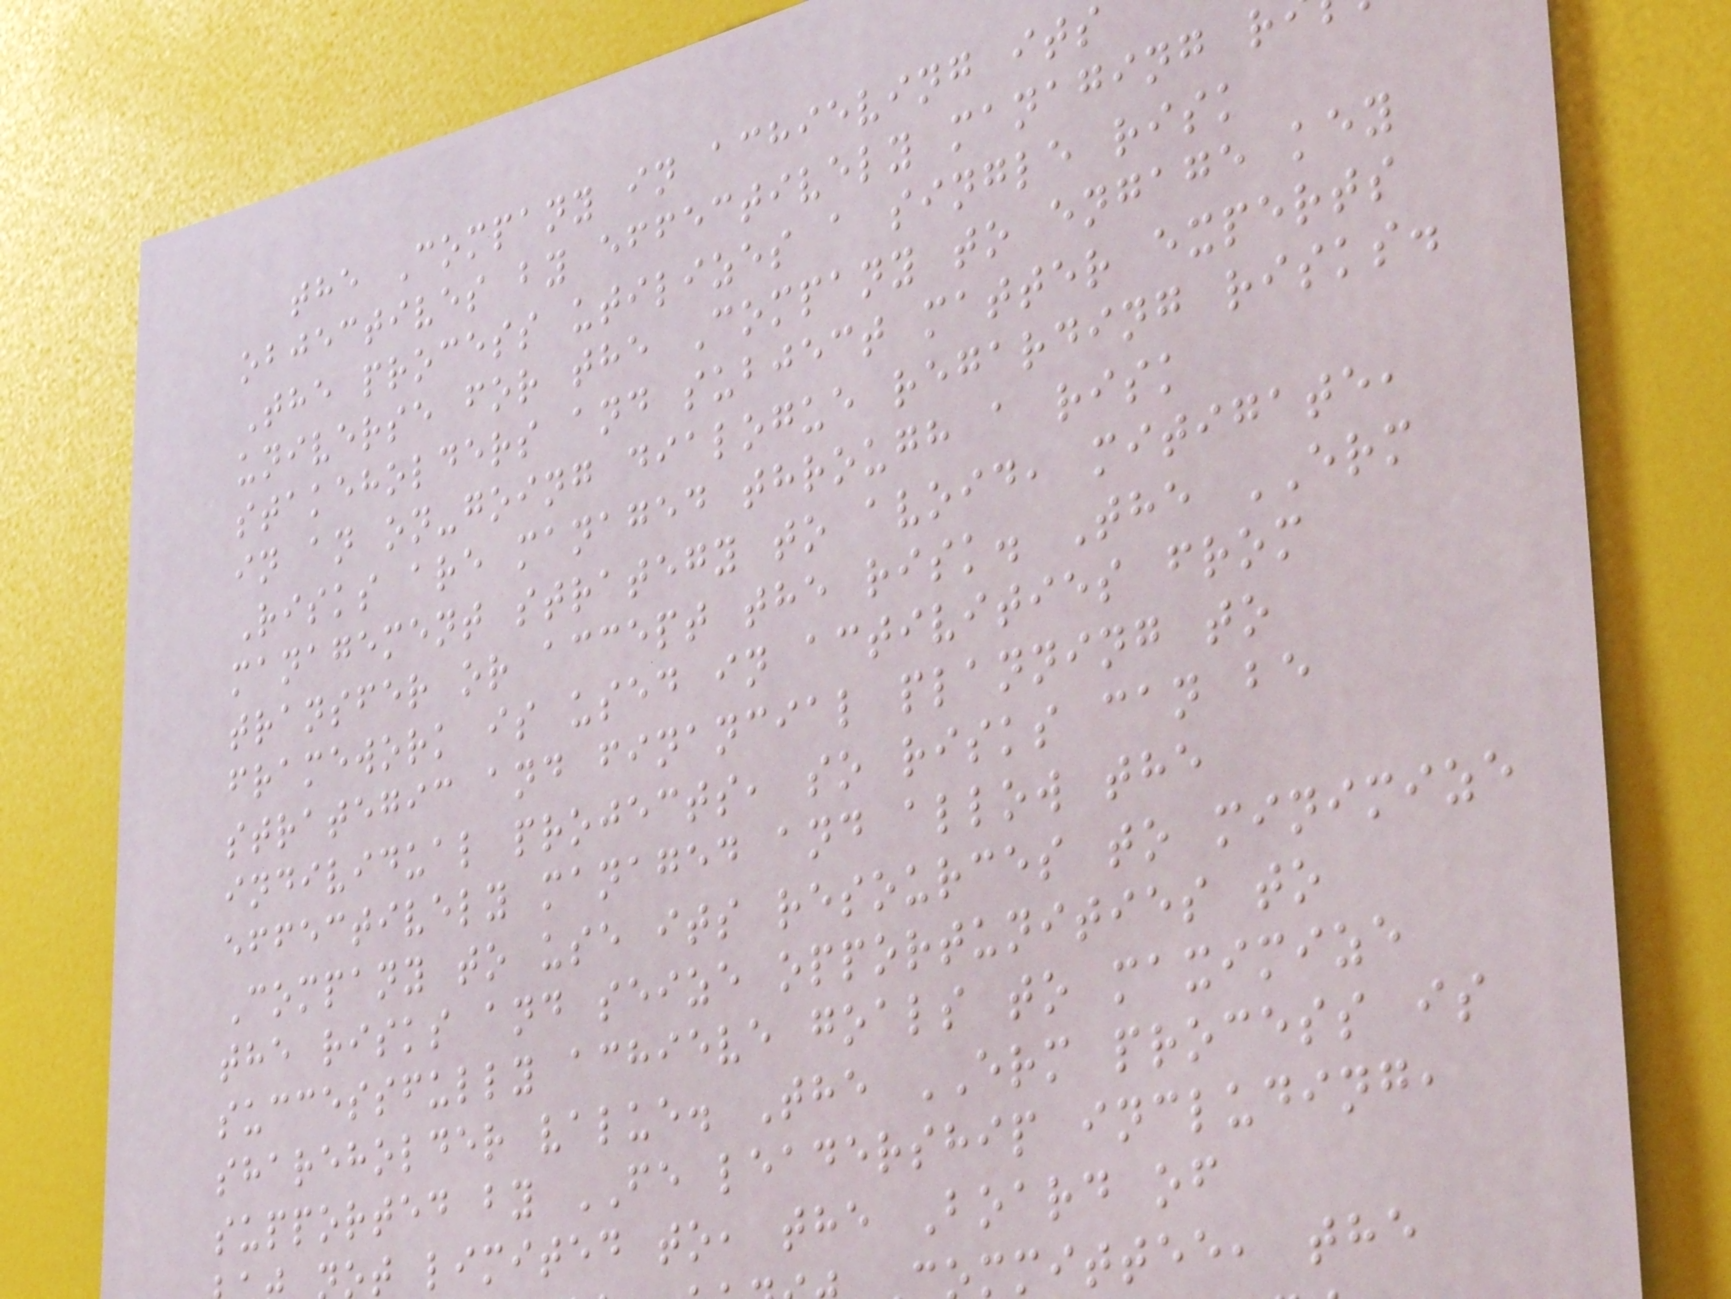the Company in achieving its
objectives by effectively managing r
The process utilizes a single risk
universe for the Company to engage key
stakeholders and subject matter experts
in an on-going dialogue regarding risks.
Risks are managed through a risk
management strategy to avoid, mitigate,
transfer or accept the risk. The ERM
framework is used in activities from
strategic and financial planning to
individual projects, so risks can be
effectively managed and allow the
Company to use its resources to minimize
the risks and seize opportunities to
successfully achieve goals to maximize
shareholder value. The ERM process is
supported by FE leadership including,
ot limited to, the Board of
mmittee, the
